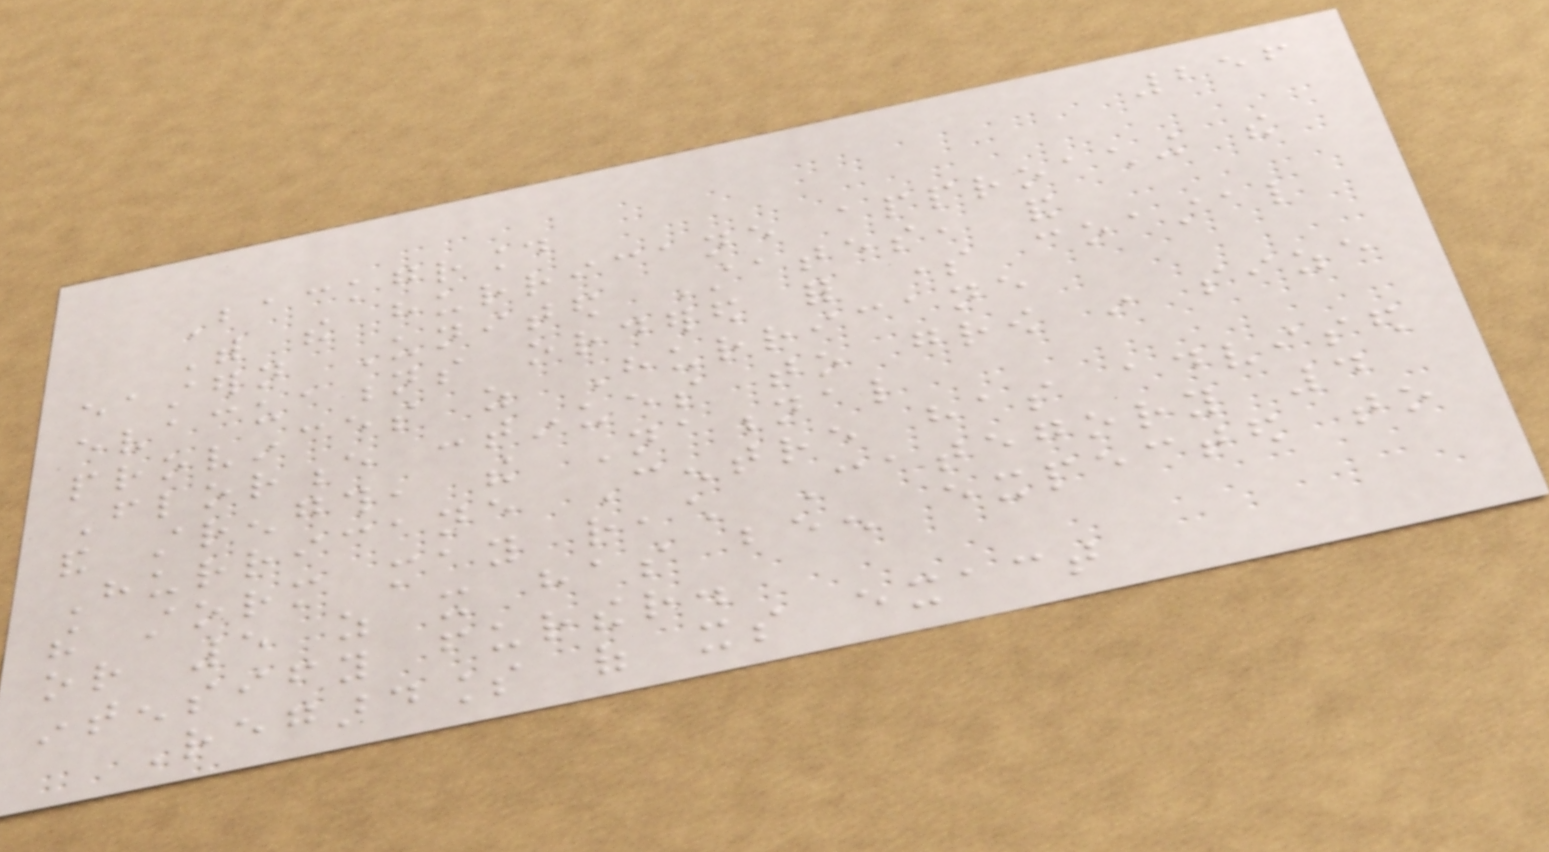256
Background
With the hurricane approaching the
eastern United States, and
evacuations ordered for some coastal
provinces as Hurricane
Florence continues to grow in size
and strength, the National
Hurricane Centre has advised
the storm may reach Category 4
or 5 as it has been expected to
intensify further.
Regardless of its exact
